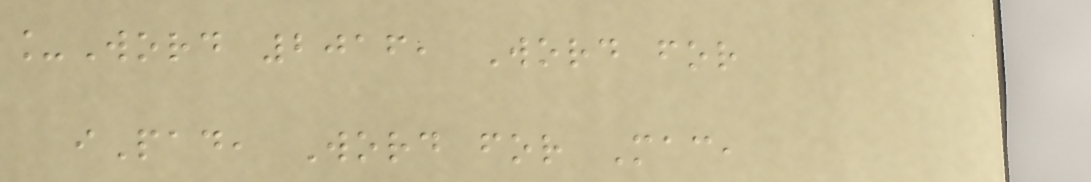_Word 2016, Word for
iPad, Word for Mac,
